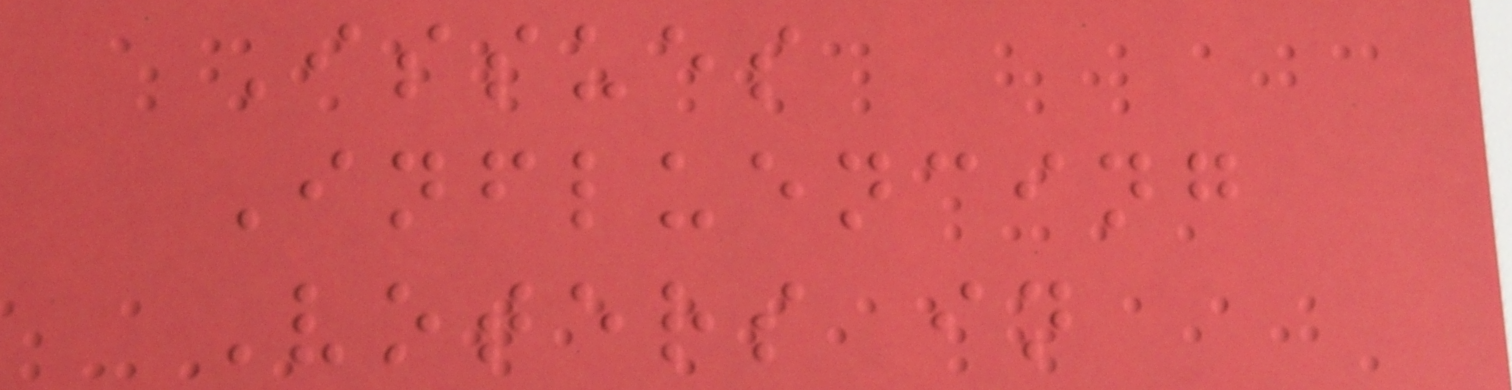Issues
Influencing
Voters in
